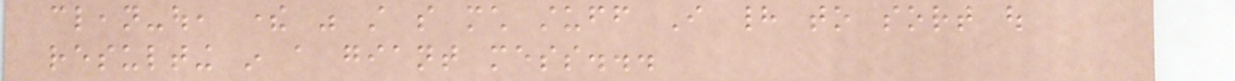clean-out, there was still so much stuff I had to sort out
resulting in a giant mess...
